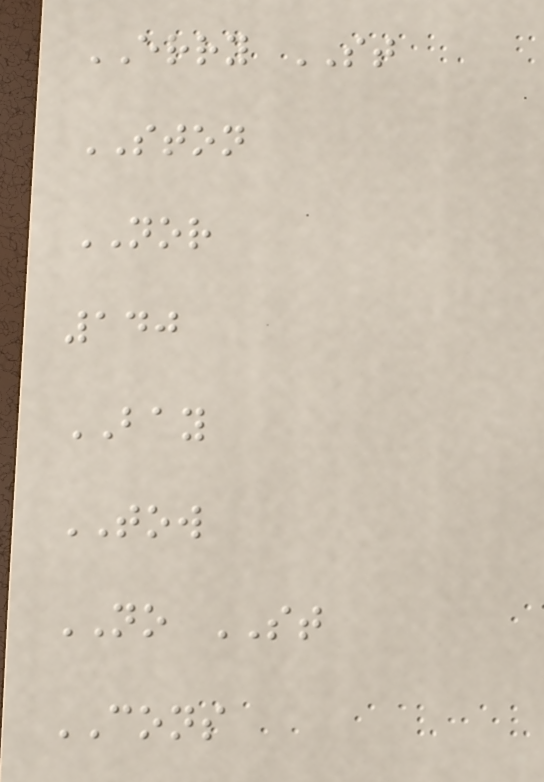ERRY ST
STON
NOR
140
BAY
TOW
NO ST
CONS
